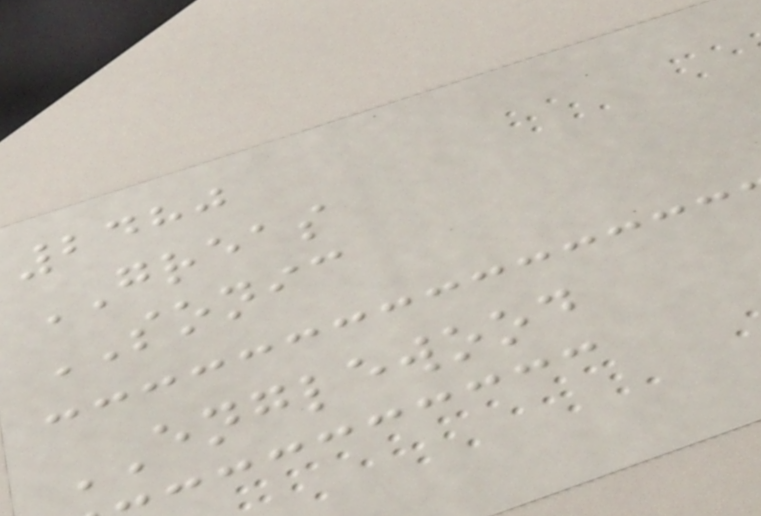2480
GREAS
SONIC
ENGLEWOOD
